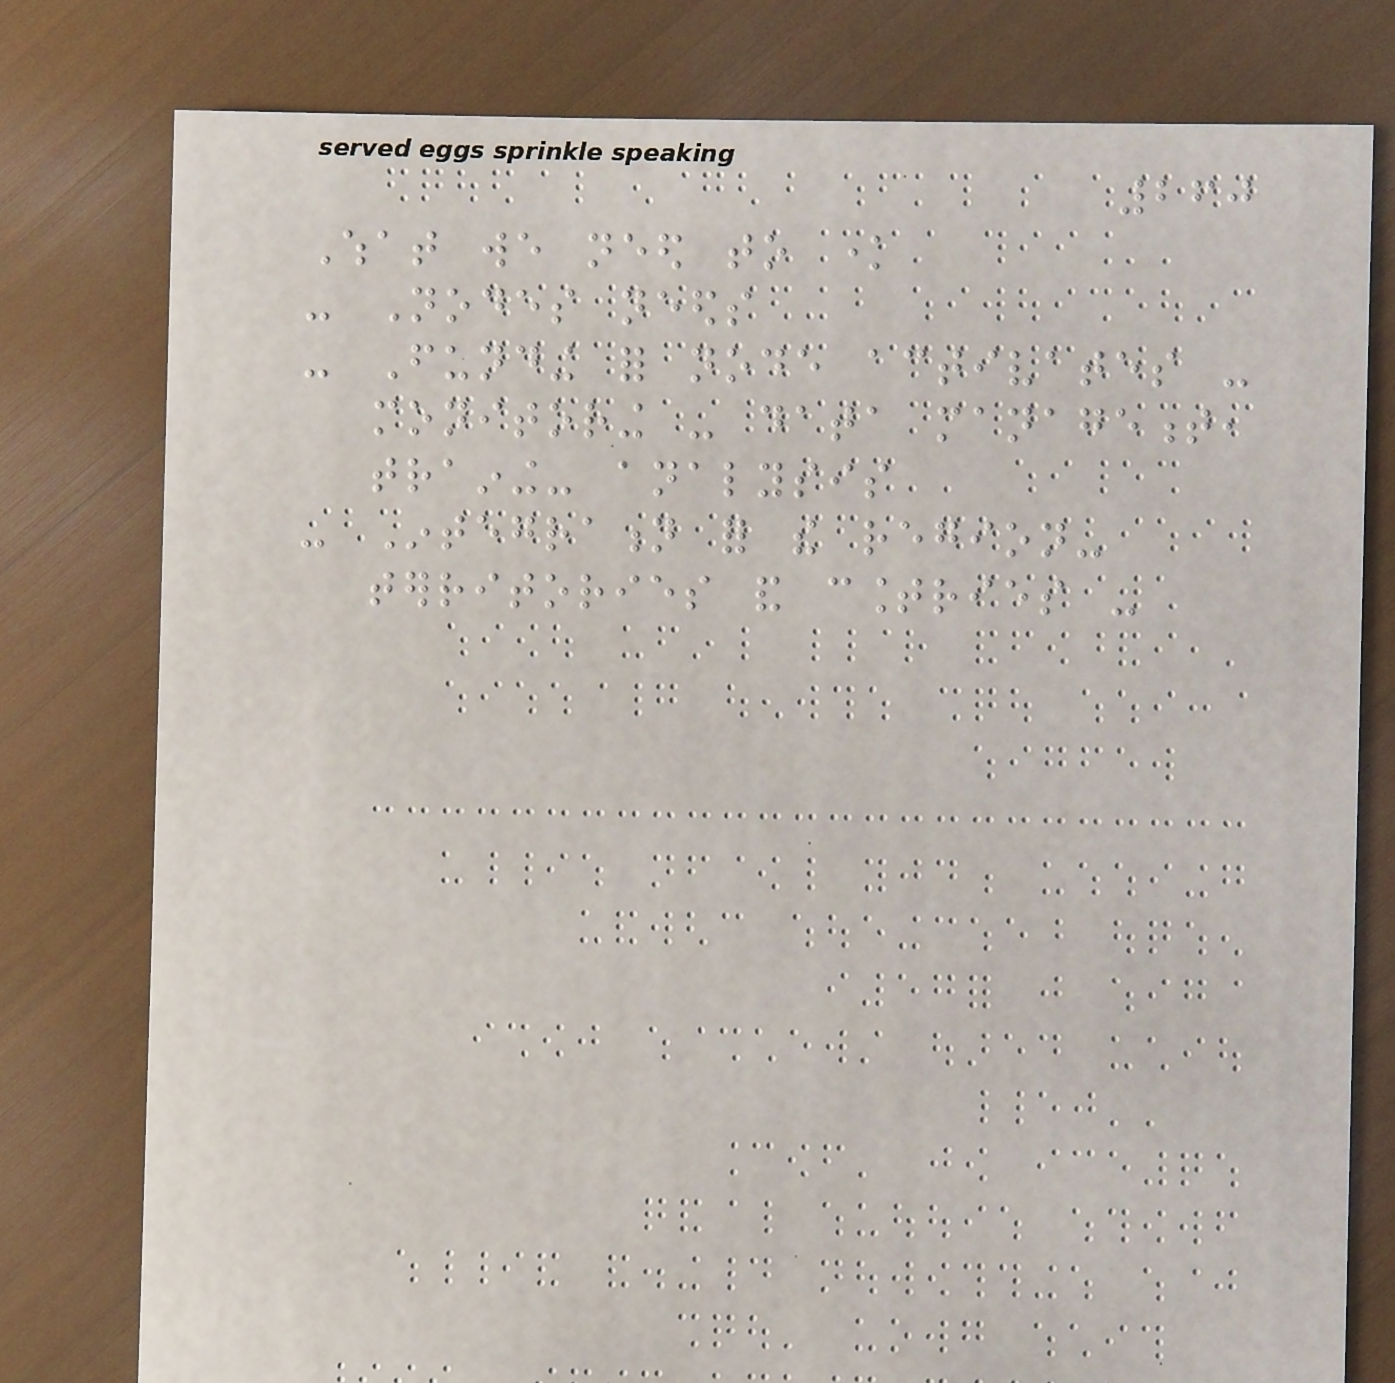260
What we need to know
- Nodes needs
- Funding for node activates -
monitoring - data management,
training- analysis
- Integration for the region-
territories and countries -
